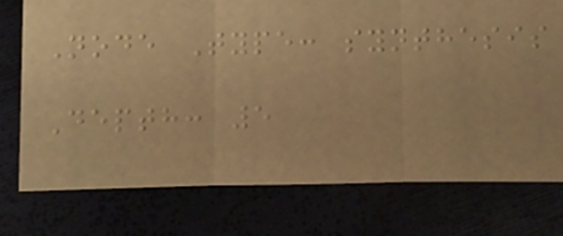Node Type: synthesis
Depth: 5
